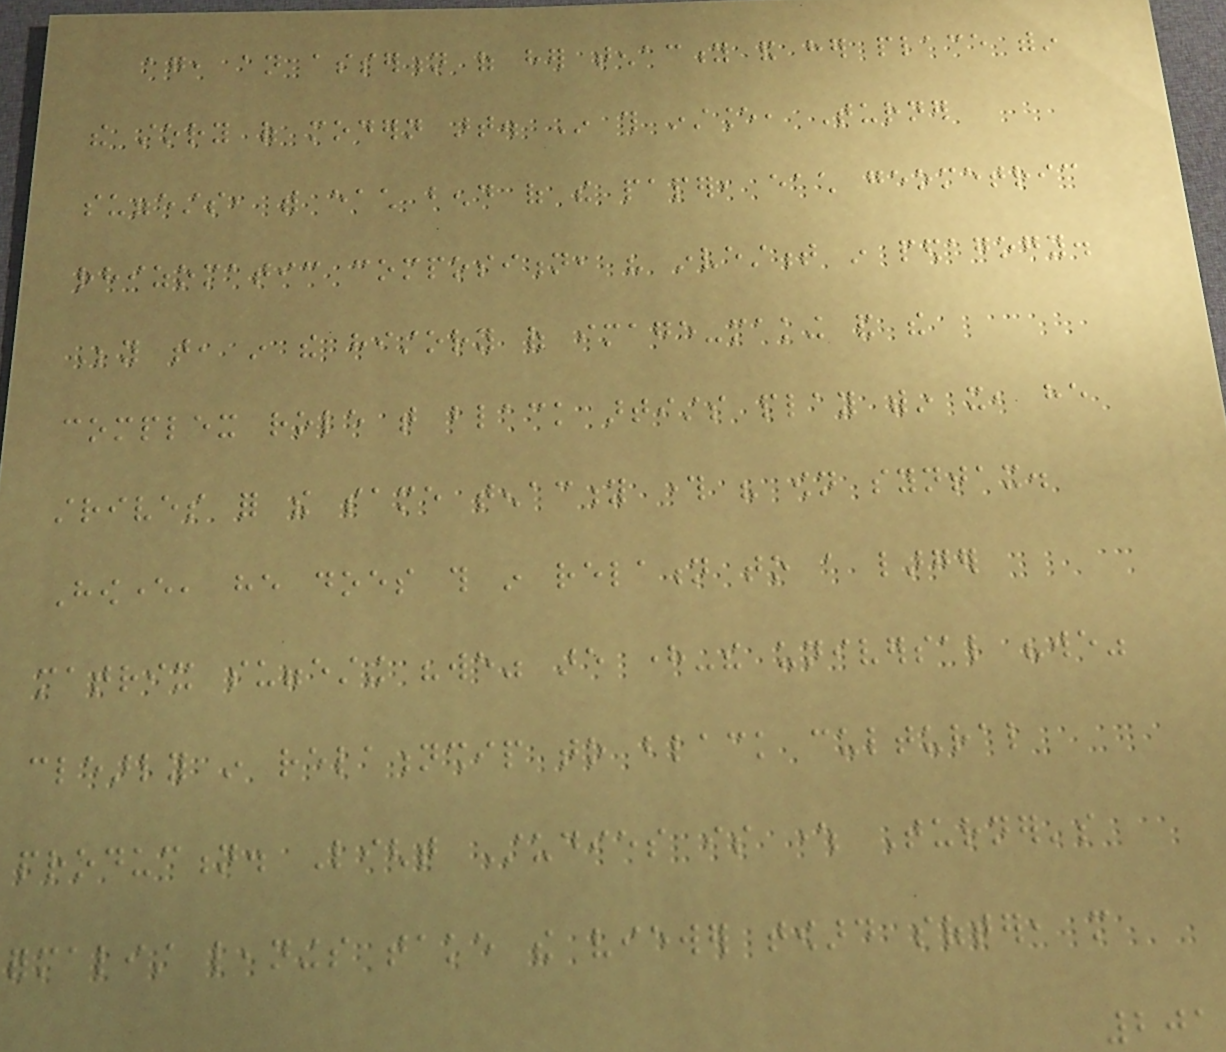again, an assertion of her tenacity and her place within
the story of modern art. In this instance, Turner
suggests, with each bend of the paper, each geometric
rhizomatic composition, his investment in pedagogy.
Beyond that, in the history of image-making and the
complex role that black artists play within it, he
strives for the same tenacity through his own syntax.
However, he does this in relation to a larger
matrix suggesting "we" are here-the universal "we"
clearly in relationship to black cultural
production. Light Studies is where Turner's
formalist leanings take the viewer toward softer, more
201
